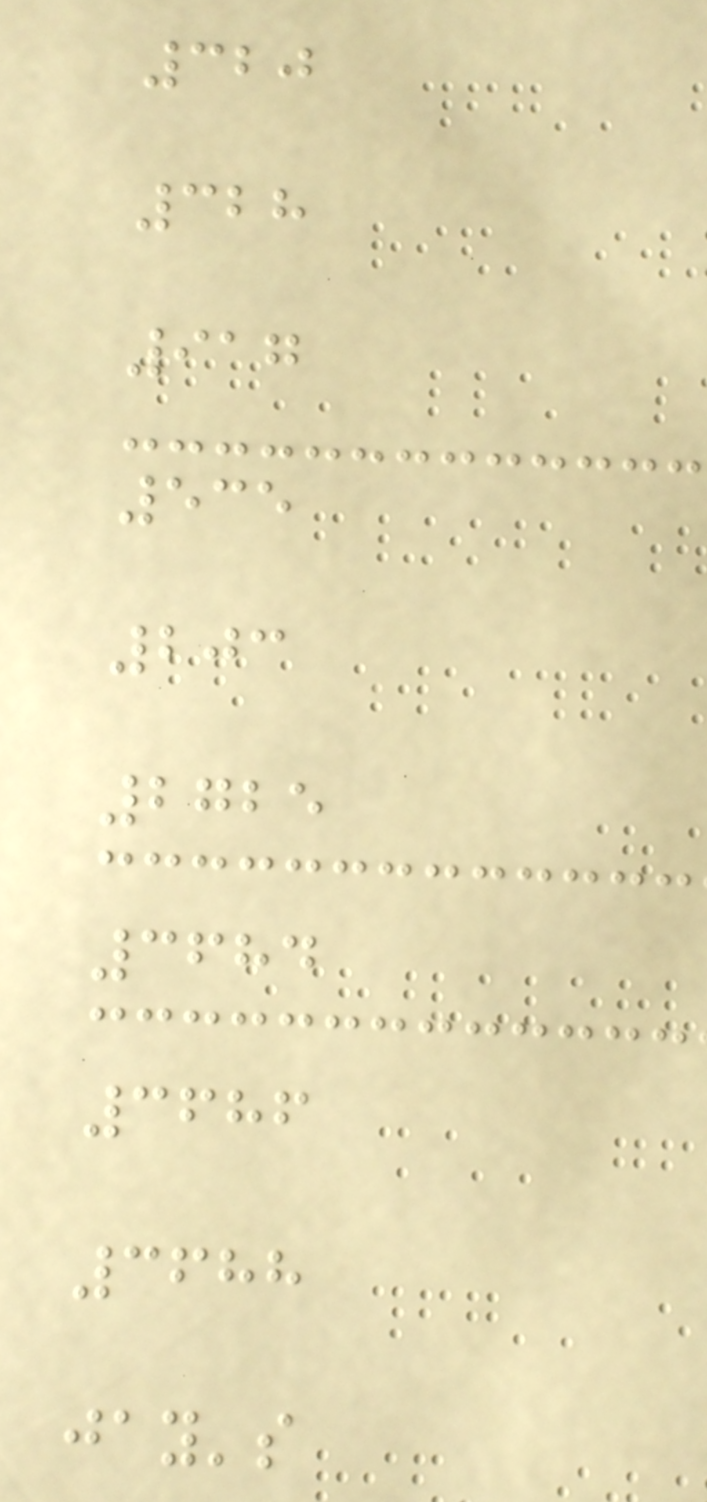320
328
917
535
203
2725
3684
3686
3688
jay's
